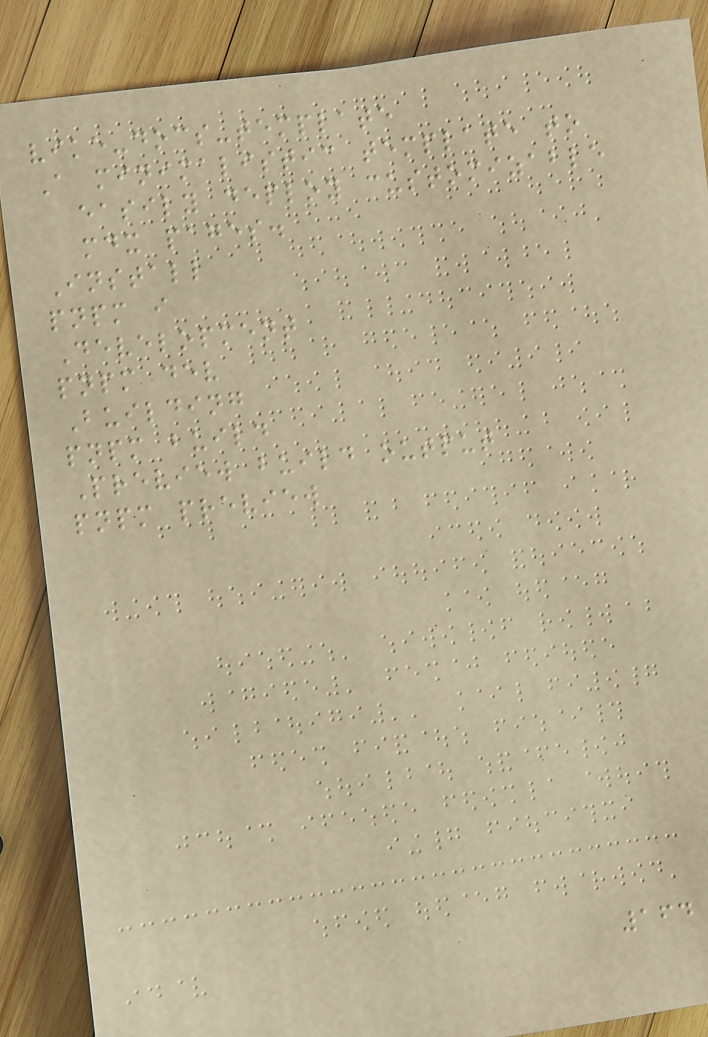vike-docs-template
A minimalistic template to
easily deploy customizable
mdx pages.
Install
pnpm i
Development
pnpm dev
Building
pnpm build
Preview build output
pnpm preview
164
